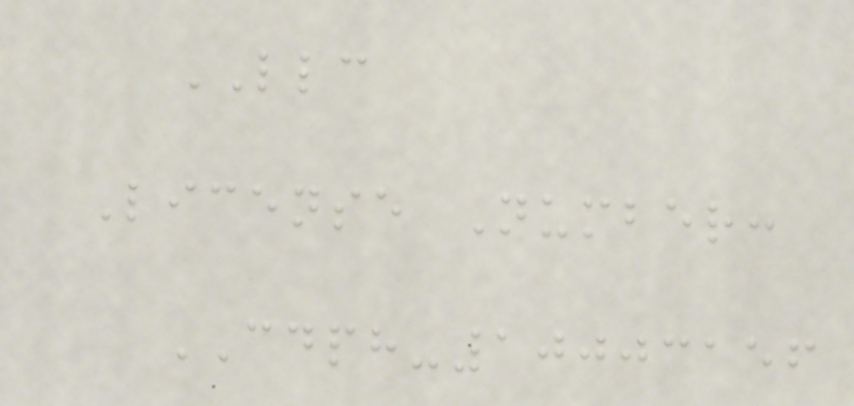LLC
License Number:
CDPH-10003156
